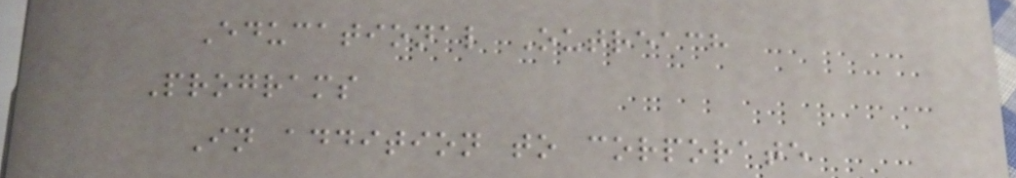Educational Outreach
Programs
In addition to corporate
